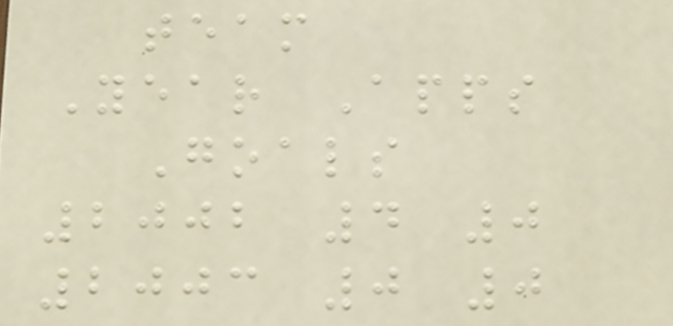team
Year Apps
Goals
2002 4 0
2003 0 0
